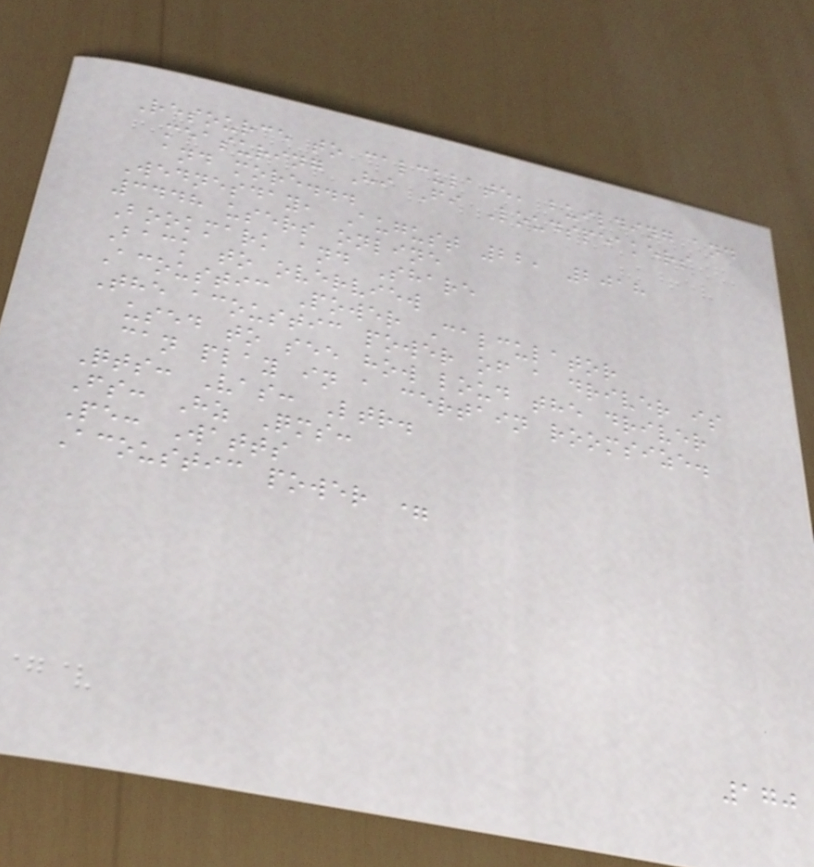Resource to calculate, building and
measuring Hi Fi Loudspeakers
and more...
Wednesday, August 22, 2018
3448 users online
Bookmark and Share
Back to overview
Acoustic Power Calculator
The acoustic power of a driver is
used to see how loud the driver
can play in a certain roomsize.
Qts: Vas: Ltr.
Fs: Hz Qms:
Pe: Watts
Acoustic power =
170
